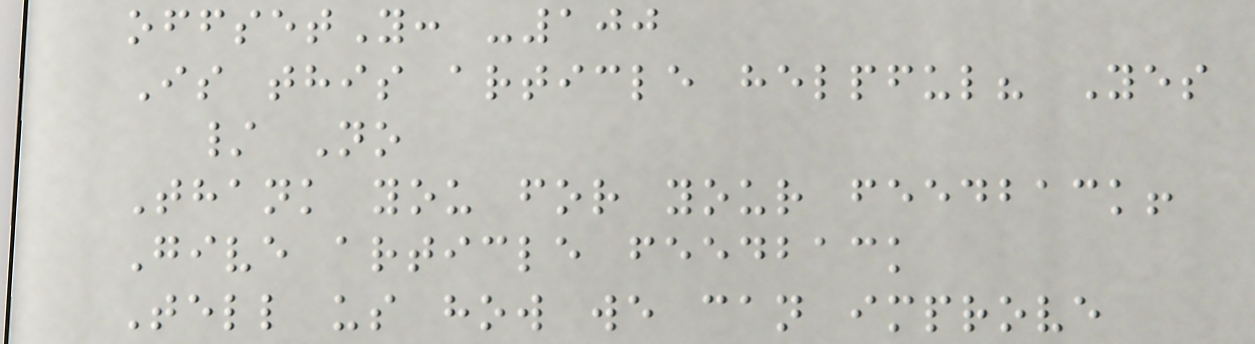offsetY: -100
Is this article helpful? Yes
/ No
Thank you for your feedback!
Give article feedback
Tell us how we can improve
